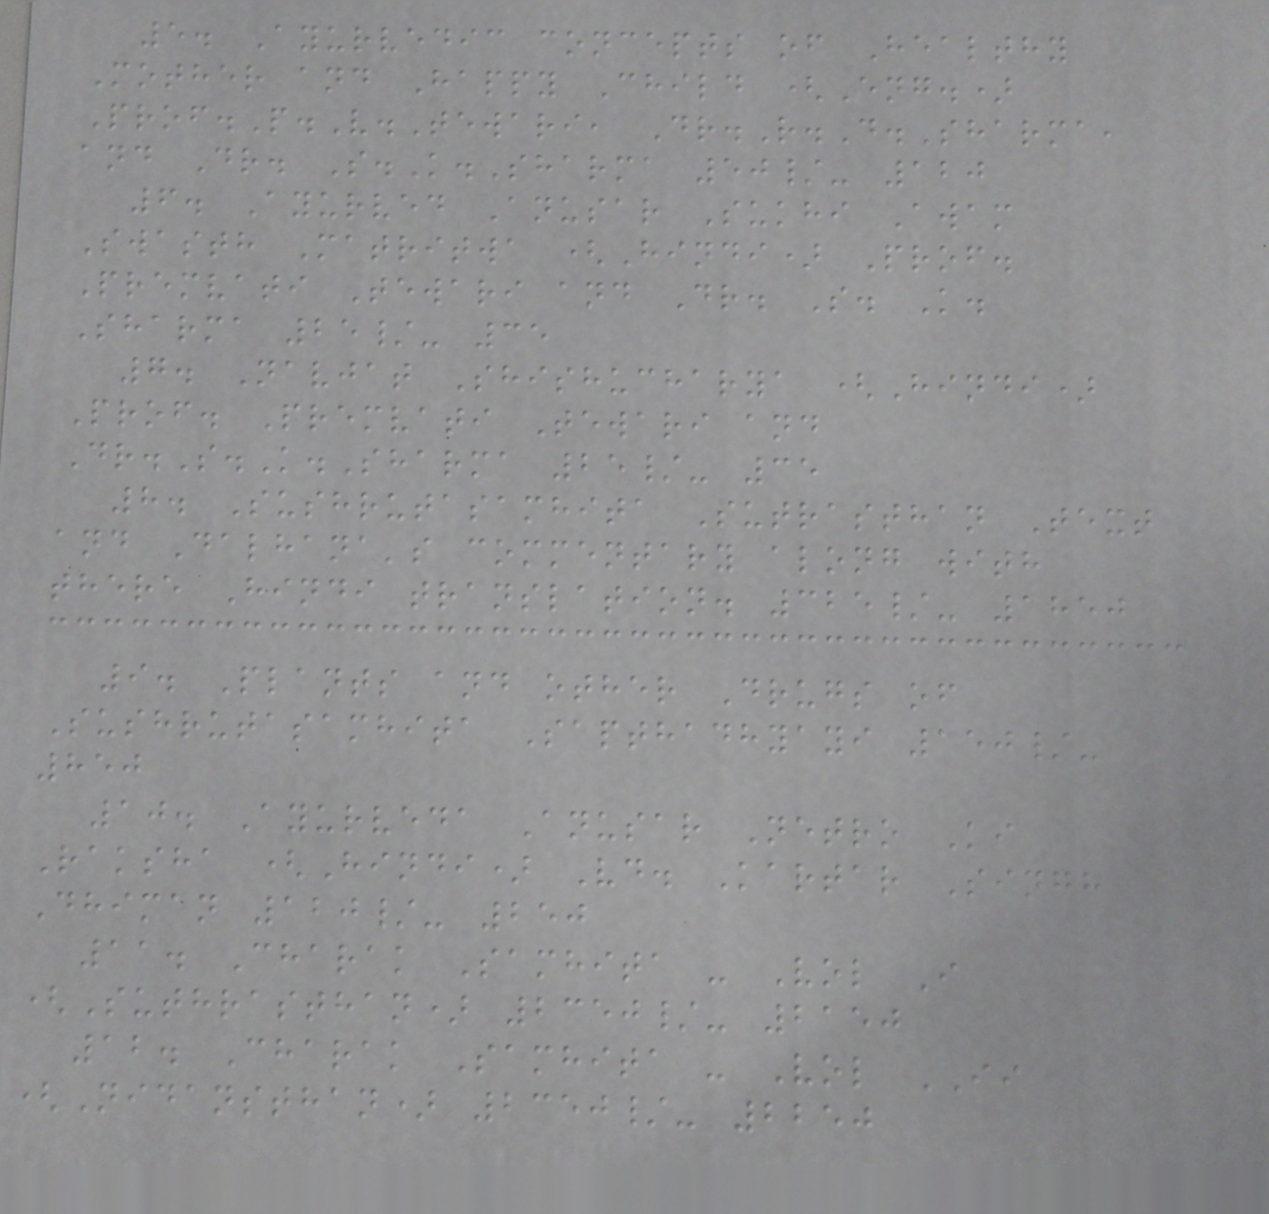5. Ayurvedic concepts of Healthy
Mother and Happy Child (Eng.)
Prof.P.V.Tewari, Dr.R.D.Sharma,
and Dr. S.K.Sharma 50/- 120
6. Ayurved Anusar Sukhi Awam
Swasth Matritwa (Hindi) Prof.
Premvati Tewari and Dr. S. K.
Sharma 25/- 35
7. Navjat Shishucharya (Hindi)
Prof. Premvati Tewari and
Dr.S.K.Sharma 25/- 35
8. Sushrutasamhita Sutrasthan Text
and Dalhana's commentary along with
there Hindi translation. 325/- 1850
9. Plants and other Drugs of
Sushrutasamhita Sapthadhyayi 150/-
850
10. Ayurveda Anusar Netro Ki
Raksha (Hindi) Vd. Kartar Singh
Dhiman 120/- 250
11. Charak Samhita - Vol I
(Suthrasthan) 2350/- 2150
12. Charak Samhita - Vol II
(Nidansthan) 2350/- 2250
